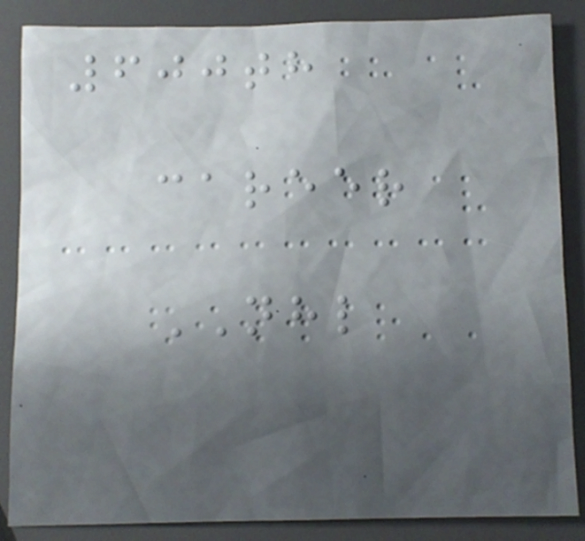600th
career
NHL
